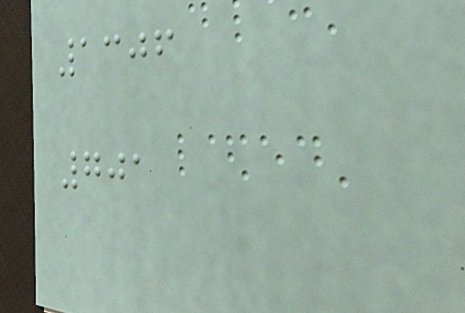1306
701
